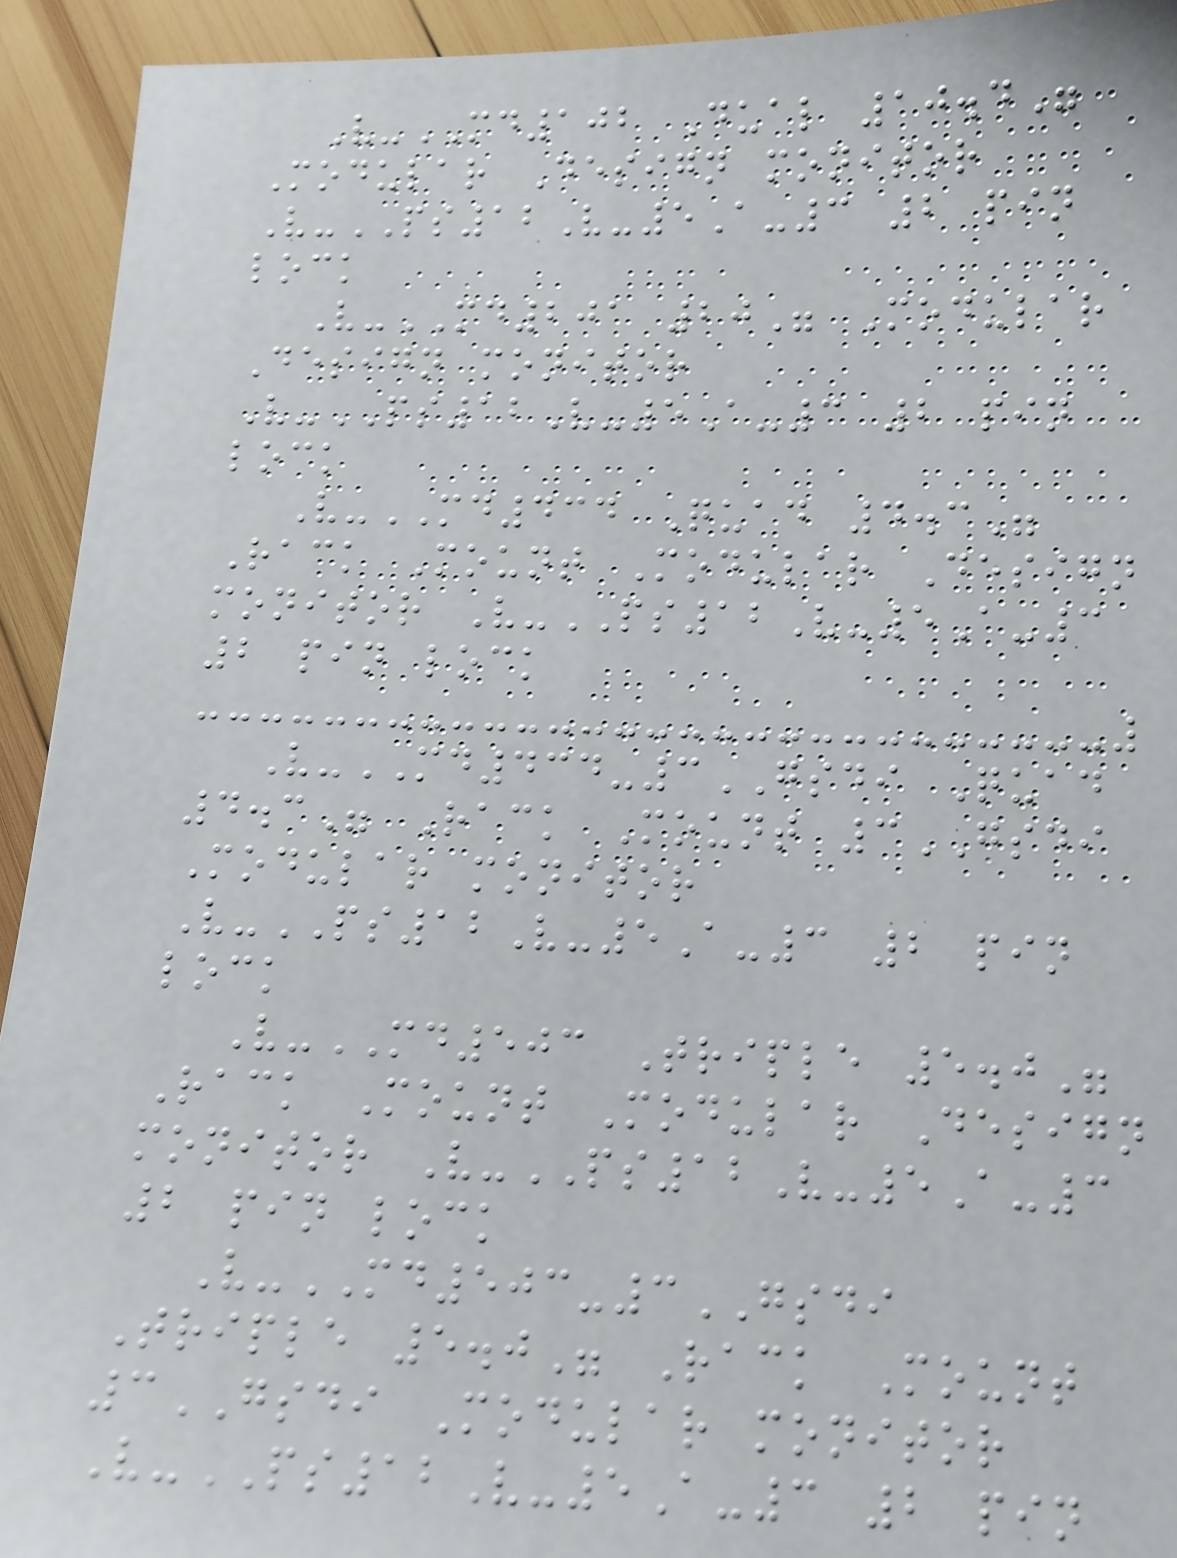V-MD102 Dual 10.4"
Modular Design monitor
V-PS12V-5A-3 2 pin
lock
V-MD201 20" Modular
Design monitor
V-PS12V-5A-3 2 pin
lock
V-MD434 Quad 4.3"
Rack Mount Modular Design
monitor V-PS12V-5A-3
2 pin lock
V-MD434-3GSDI Quad
4.3" Rack Mount 3GSDI
Modular monitor
V-PS12V-5A-3 2 pin
lock
V-MD503 Triple 5.0"
Rack Mount Modular Design
monitor V-PS12V-5A-3
2 pin lock
V-MD503-3GSDI
Triple 5.0" Rack Mount
3GSDI Modular monitor
V-PS12V-5A-3 2 pin
